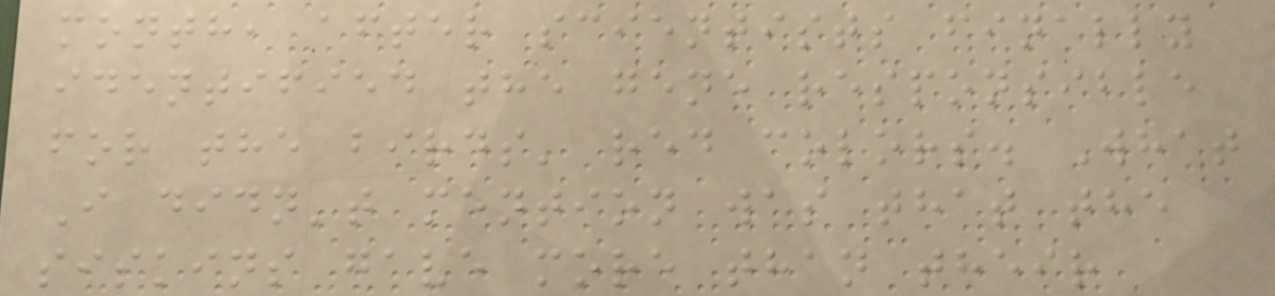month, after scientists finally
identified the gene responsible
for the birds' red colors. What
I didn't mention was that the
siskins gave more than their
